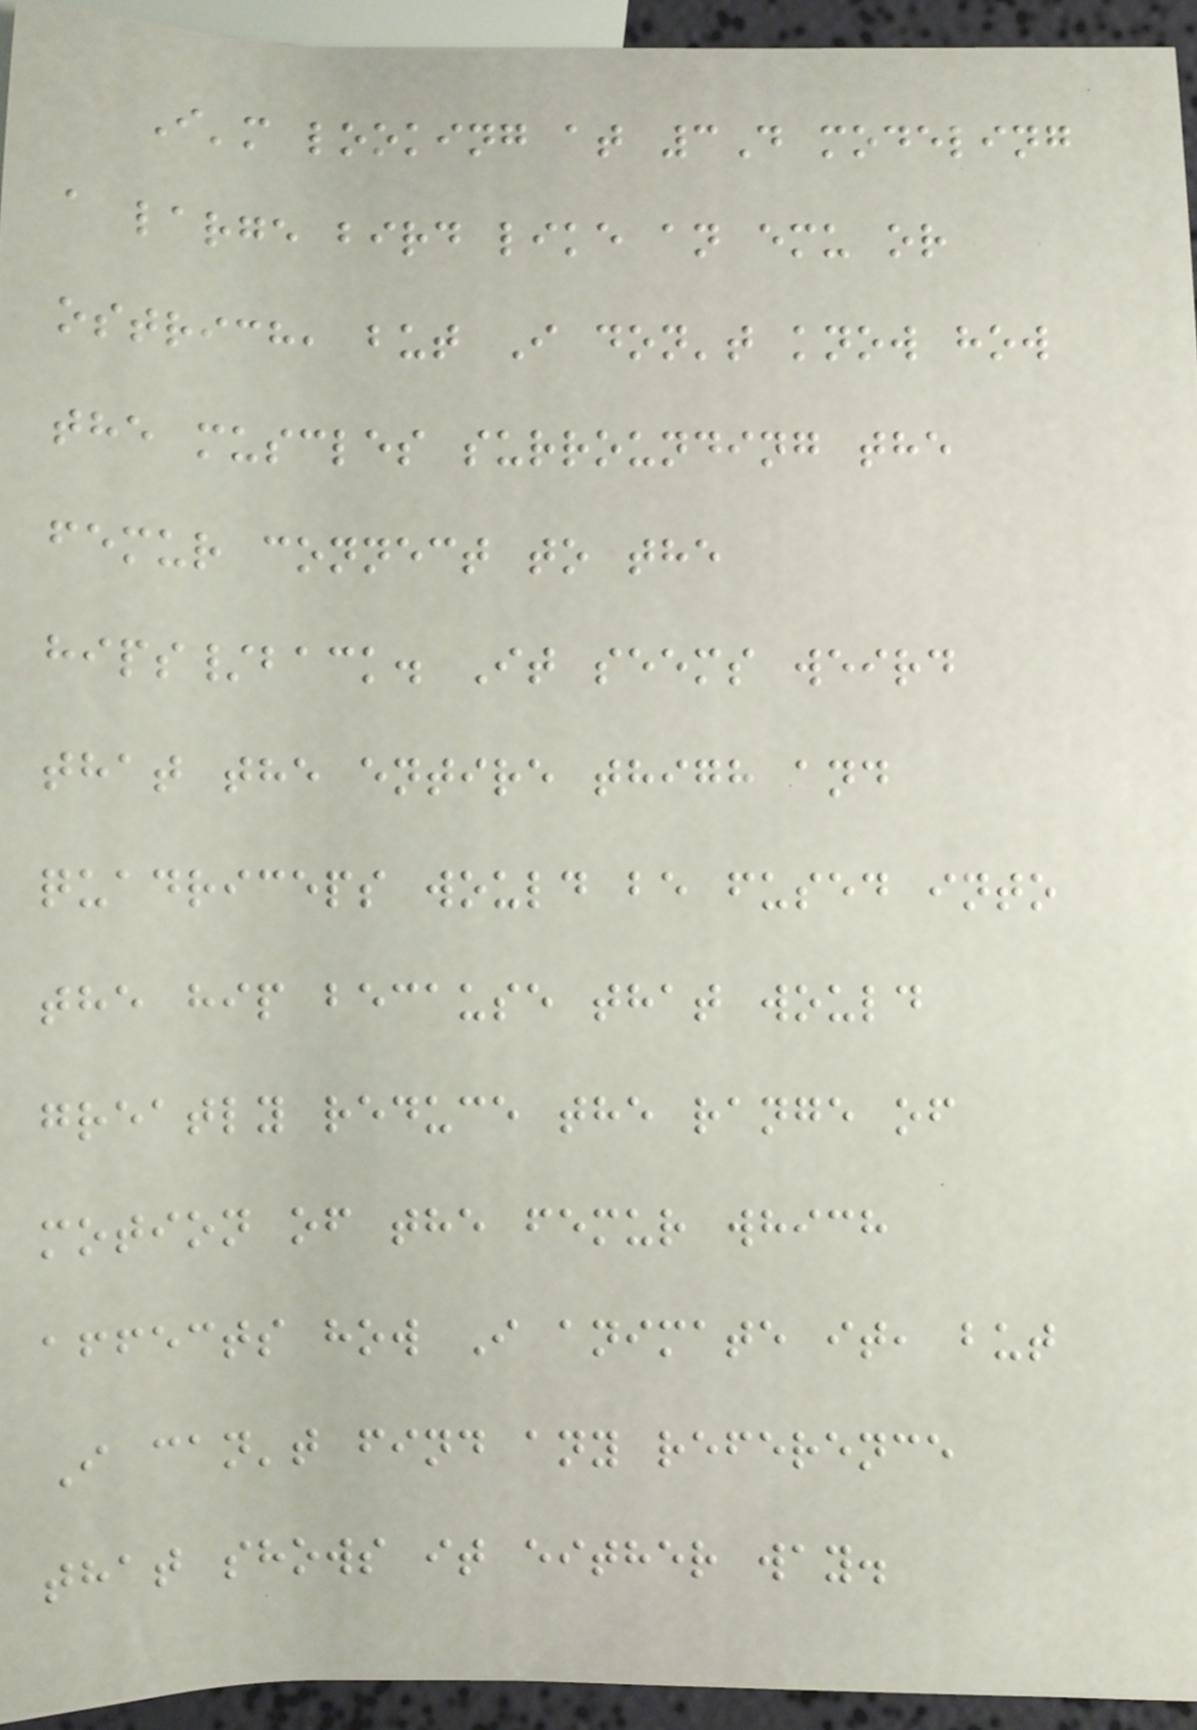I'm looking at 3D modeling
a large bird like an emu or
ostrich, but I don't know how
the muscles surrounding the
femur connect to the
hips/back. It seems weird
that the entire thigh and
quadriceps would be fused into
the hip because that would
greatly reduce the range of
motion of the femur which
affects how I animate it, but
I can't find any reference
that shows it either way.
